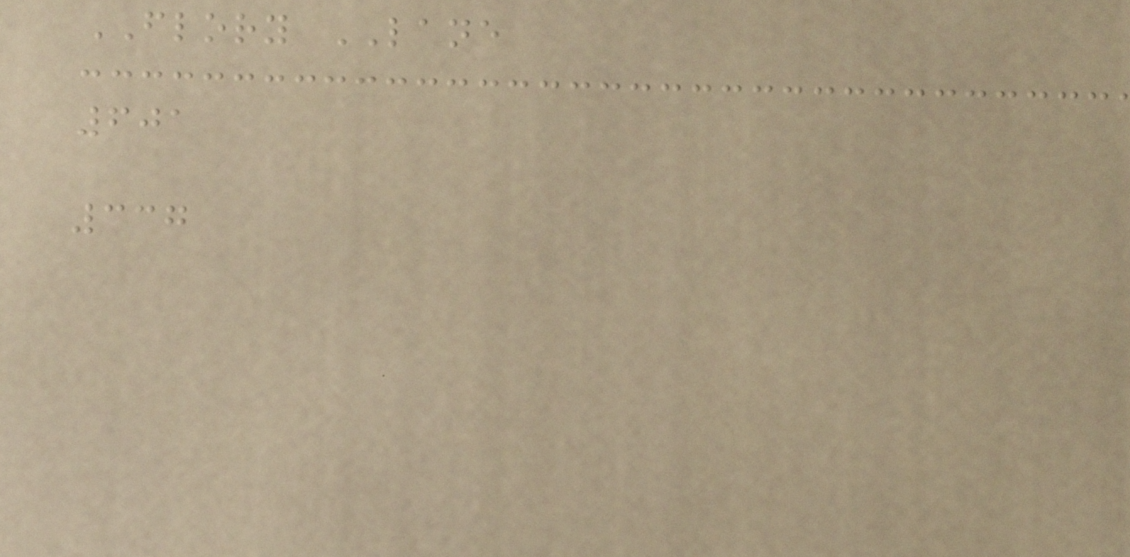FLORY LANE
601
337
